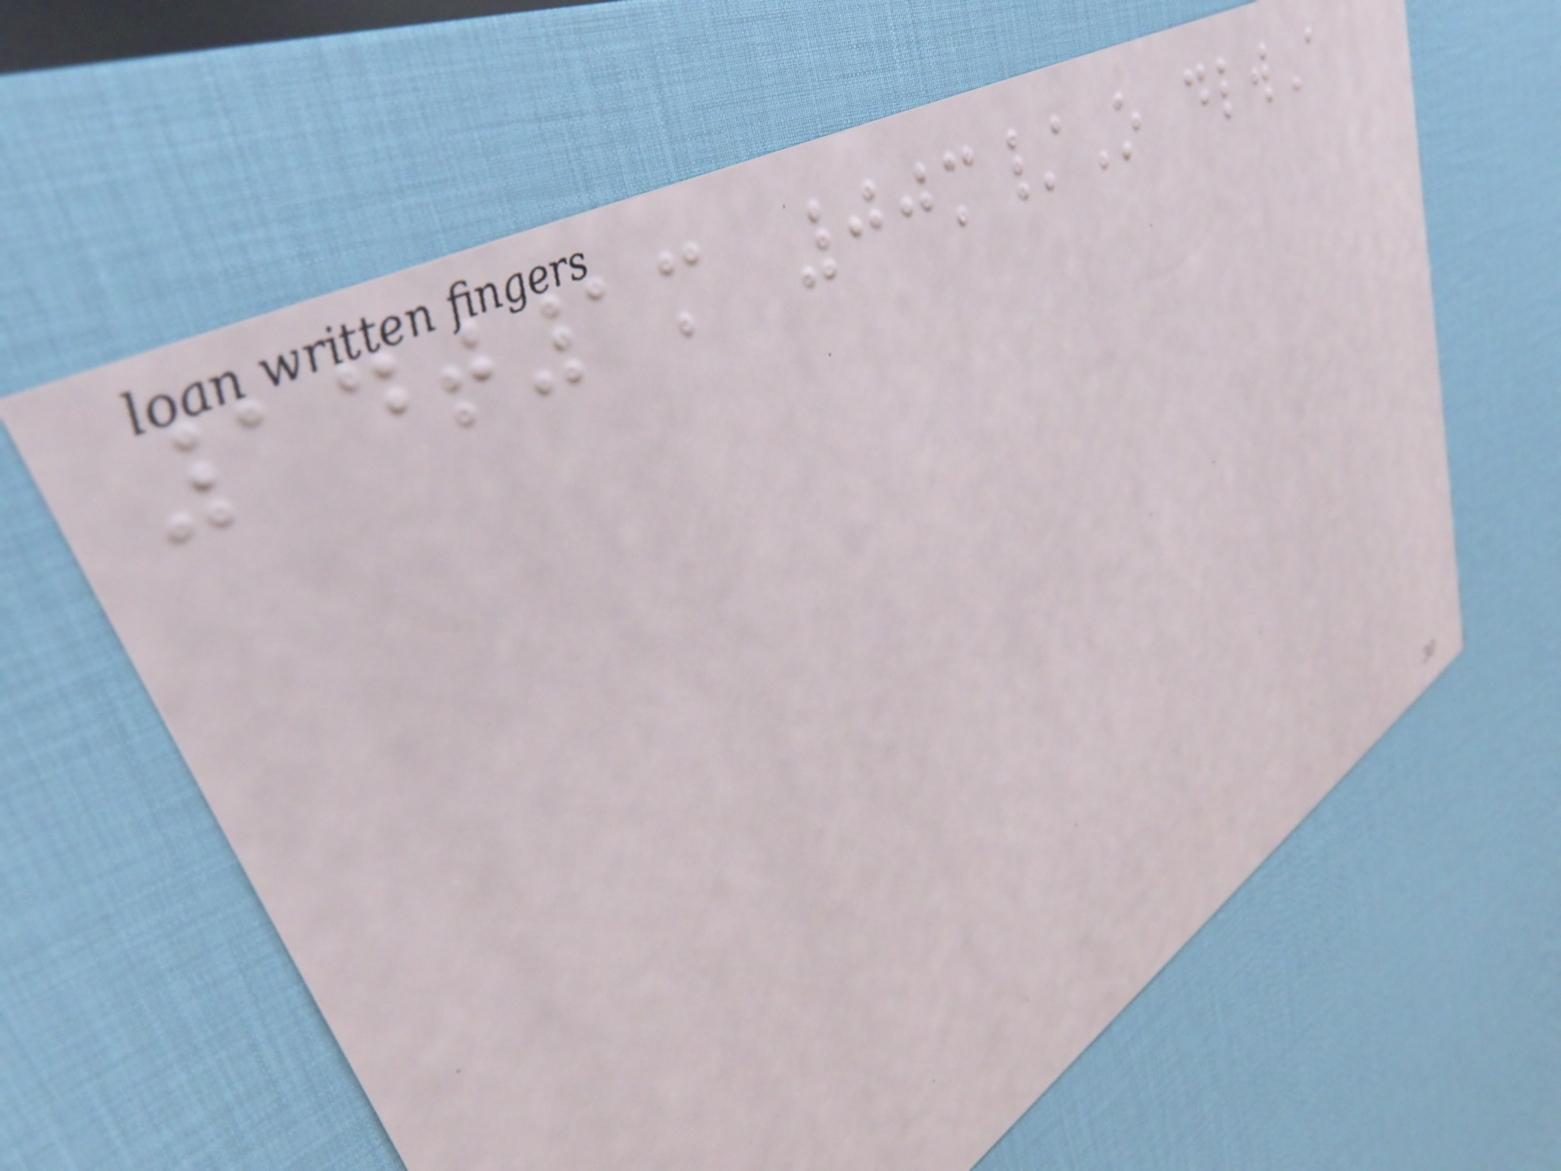14t1m 00m/O dlwA
